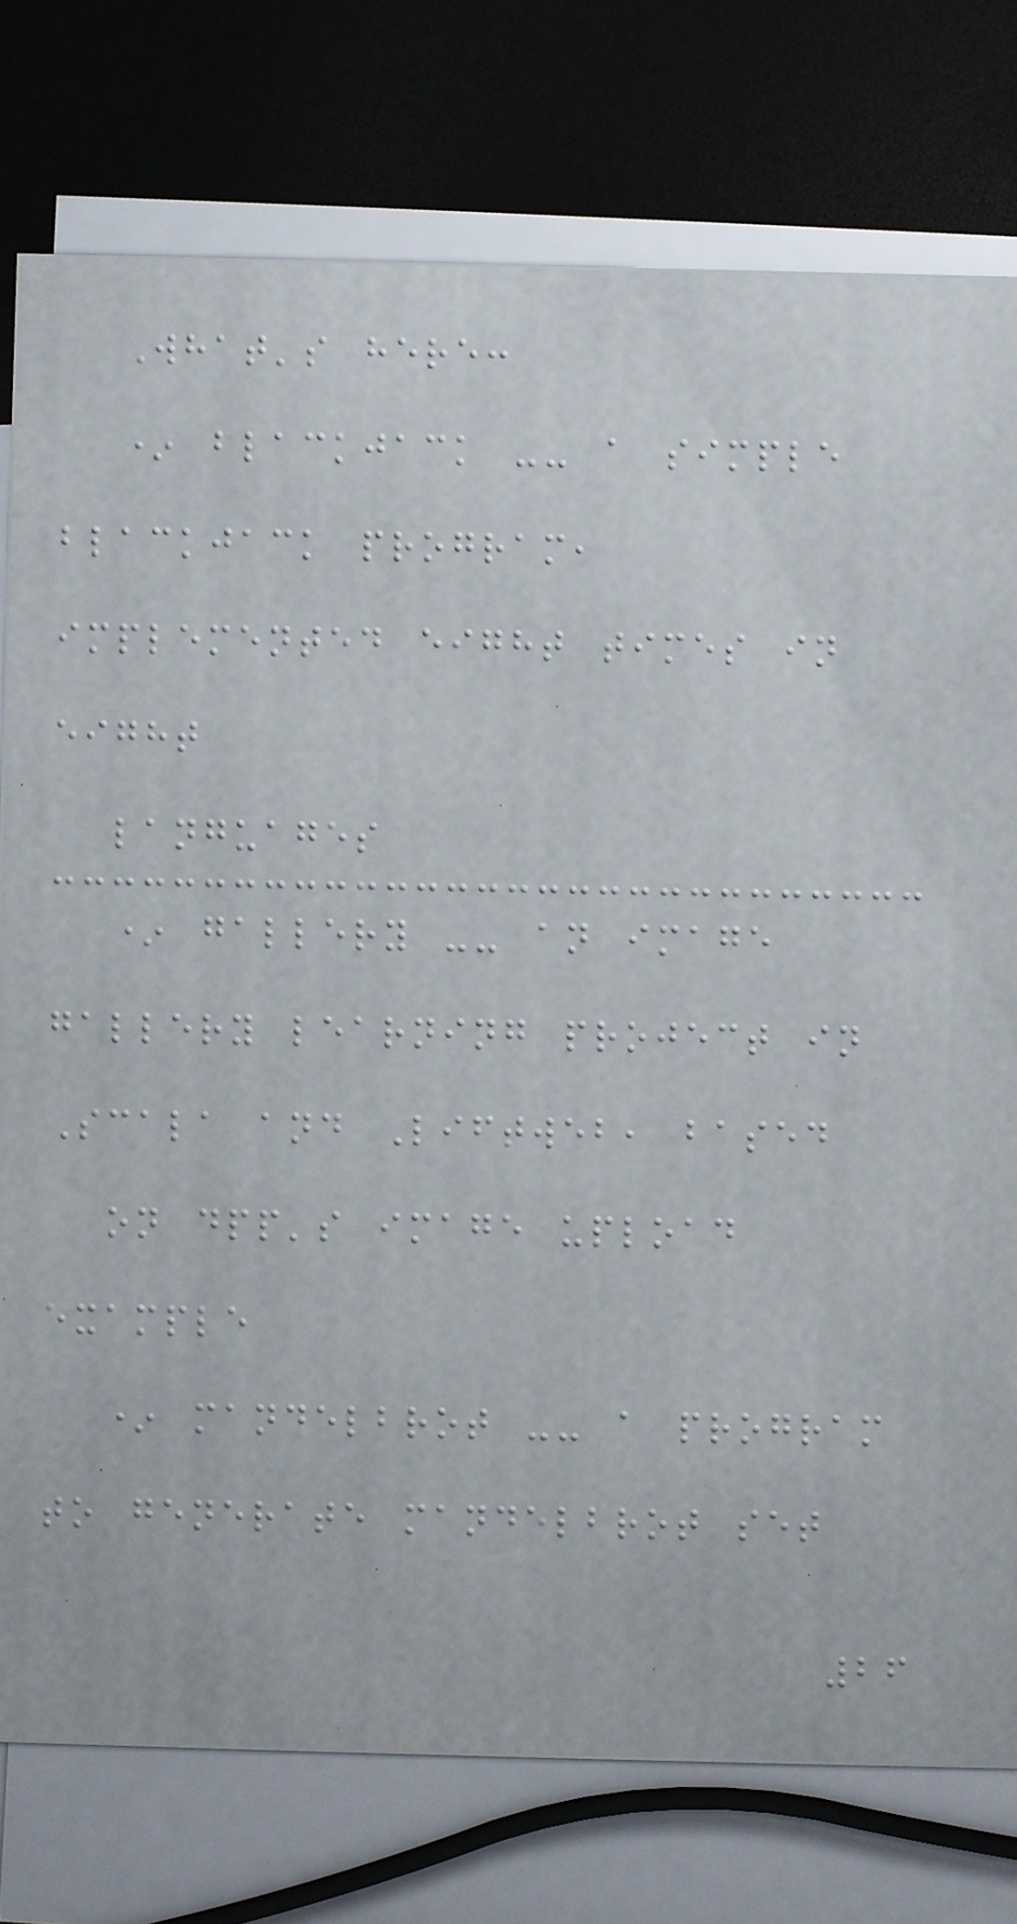What's here:
* blackjack -- a simple
blackjack program,
implemented eight times in
eight
languages
* gallery -- an image
gallery learning project in
Scala and Liftweb, based
on dpp's image upload
example
* mandelbrot -- a program
to generate mandelbrot set
26
